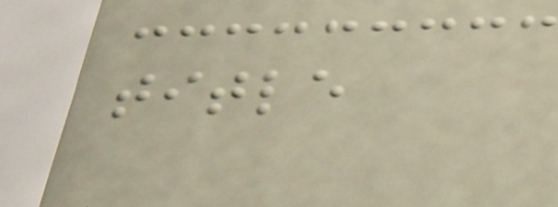title
